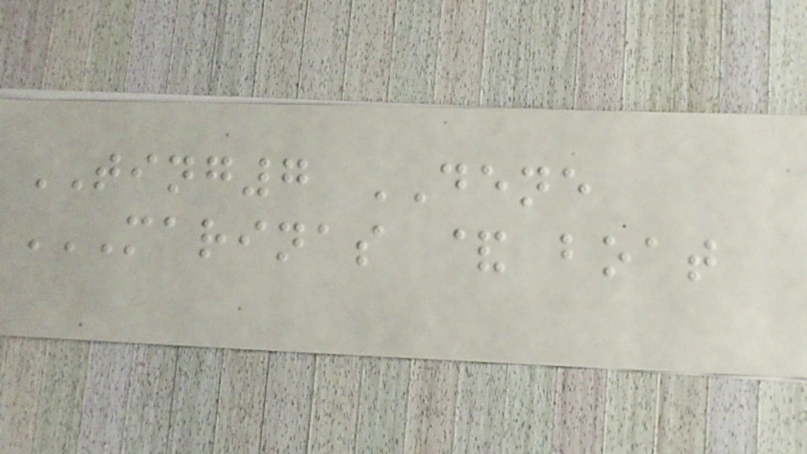TING7 DENE
MARINAS & BOAT
